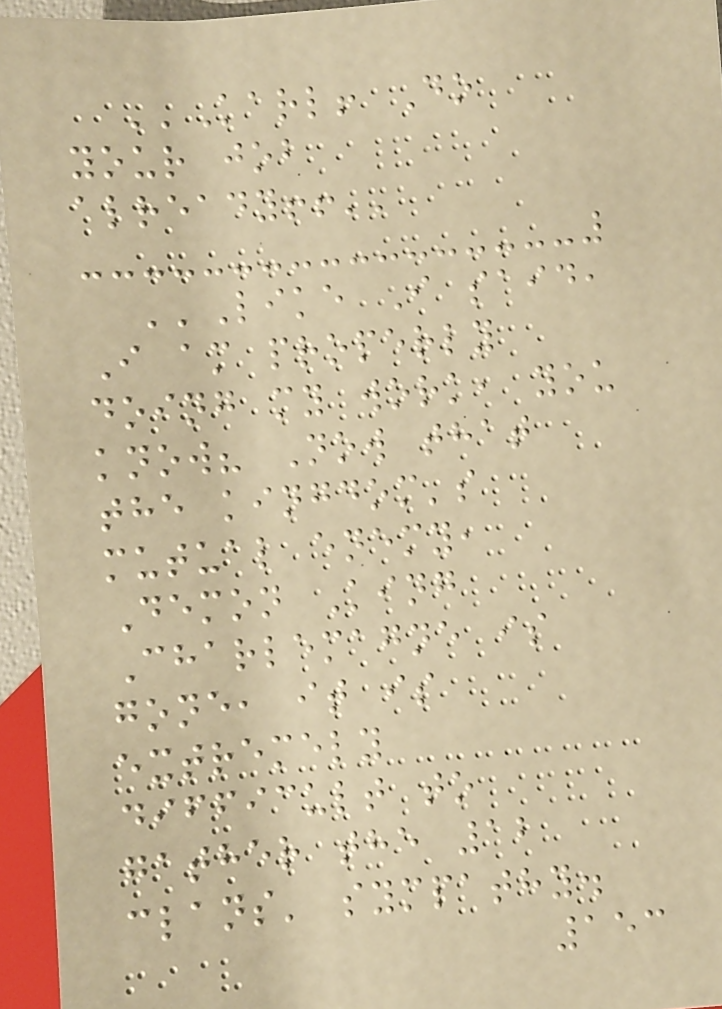''Karl! Do
your job
already!!''
''Like I said,
I am properly
doing my work, you
know? Now that
the kingdom's
mutual enemy,
Demon King
Charlemagne is
gone, it is
extremely
difficult to
gather the 12
clans' sympathy.
153
